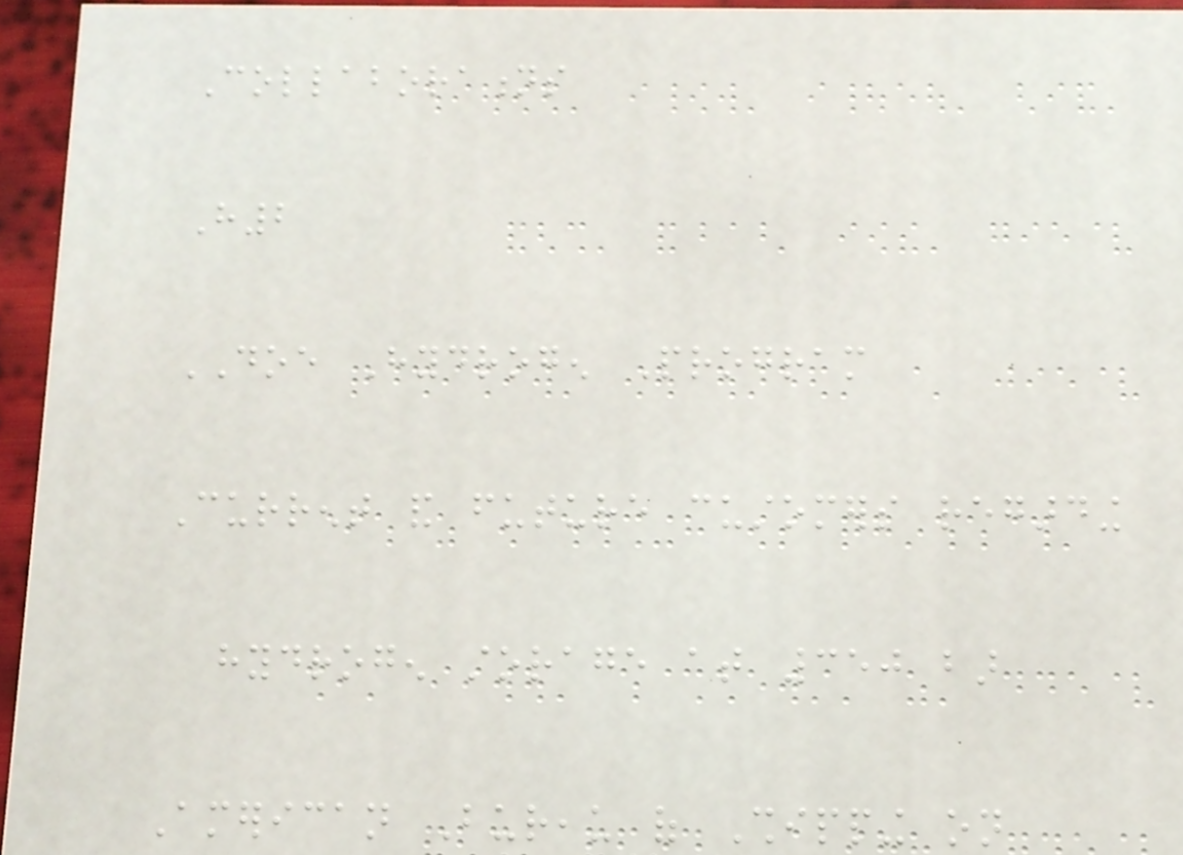Collaborations
H2
DOE Hydrogen Program
Current and future customers regarding
hydrogen storage at 350 bar
American Bureau of Shipping on
